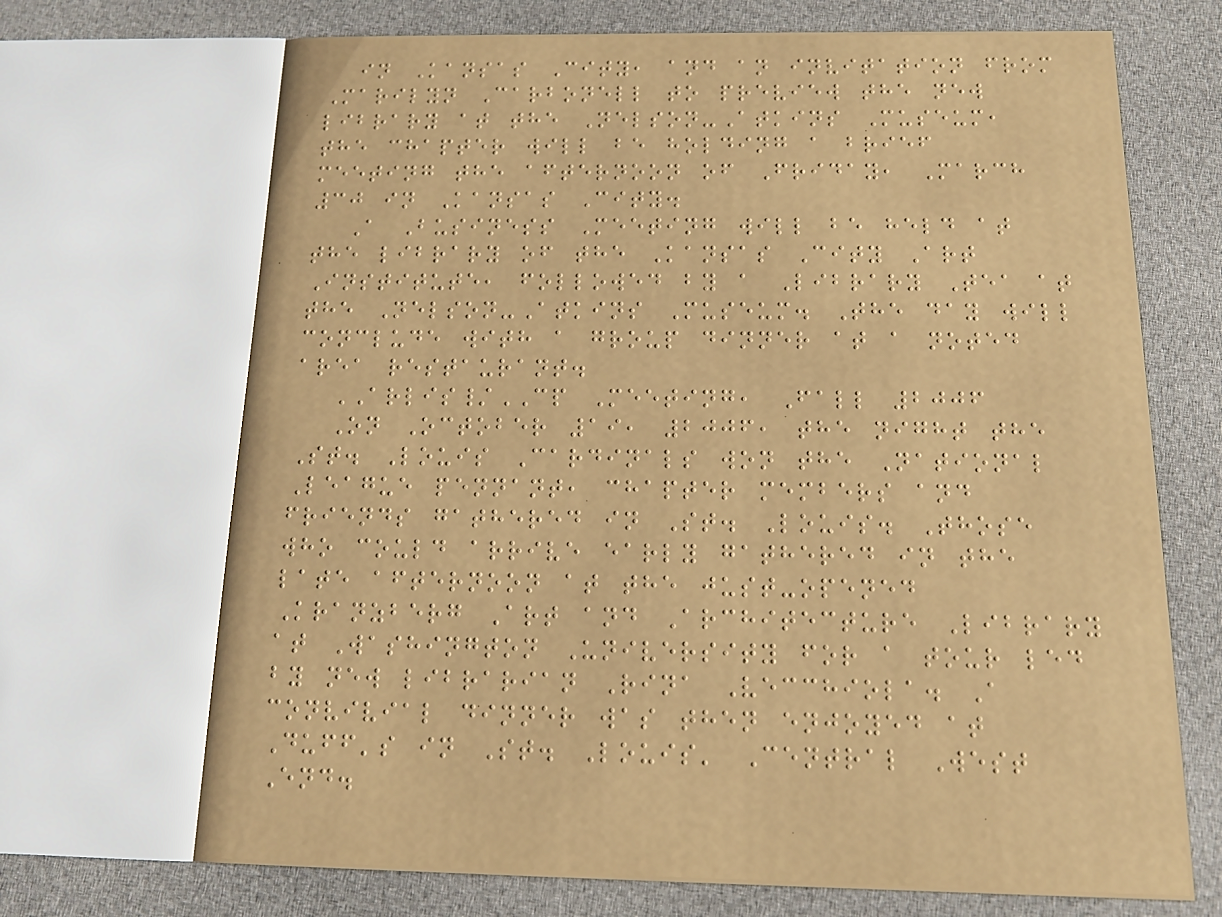in Kansas City, and an invitation from
Marilyn Carbonell to preview the new
library at the Nelson-Atkins Museum,
the chapter will be holding a brief
meeting the afternoon of Friday, March
30 in Kansas City.
A Business Meeting will be held at
the library of the Kansas City Art
Institute, followed by a Library Tea at
the Nelson-Atkins Museum. The day will
conclude with a group dinner at a noted
area restaurant.
ARLIS/CP Meeting, Fall 2006
On October 19, 2006, the night the
St. Louis Cardinals won the National
League pennant, chapter members and
friends gathered in St. Louis. Those
who could arrive early gathered in the
late afternoon at the just-opened
Kranzberg Art and Architecture Library
at Washington University for a tour led
by new librarian Rina Vecchiola. A
convivial dinner was then enjoyed at
Duff's in St. Louis' Central West
End.
